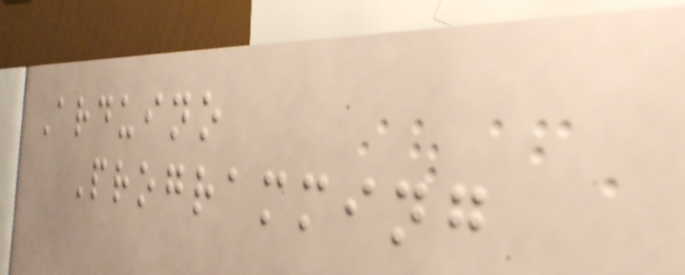Arduino
Programming
